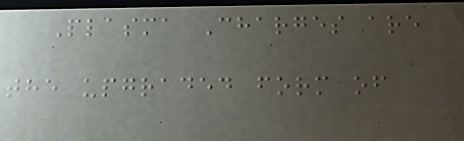Plasma Charges are
the upgraded form of
